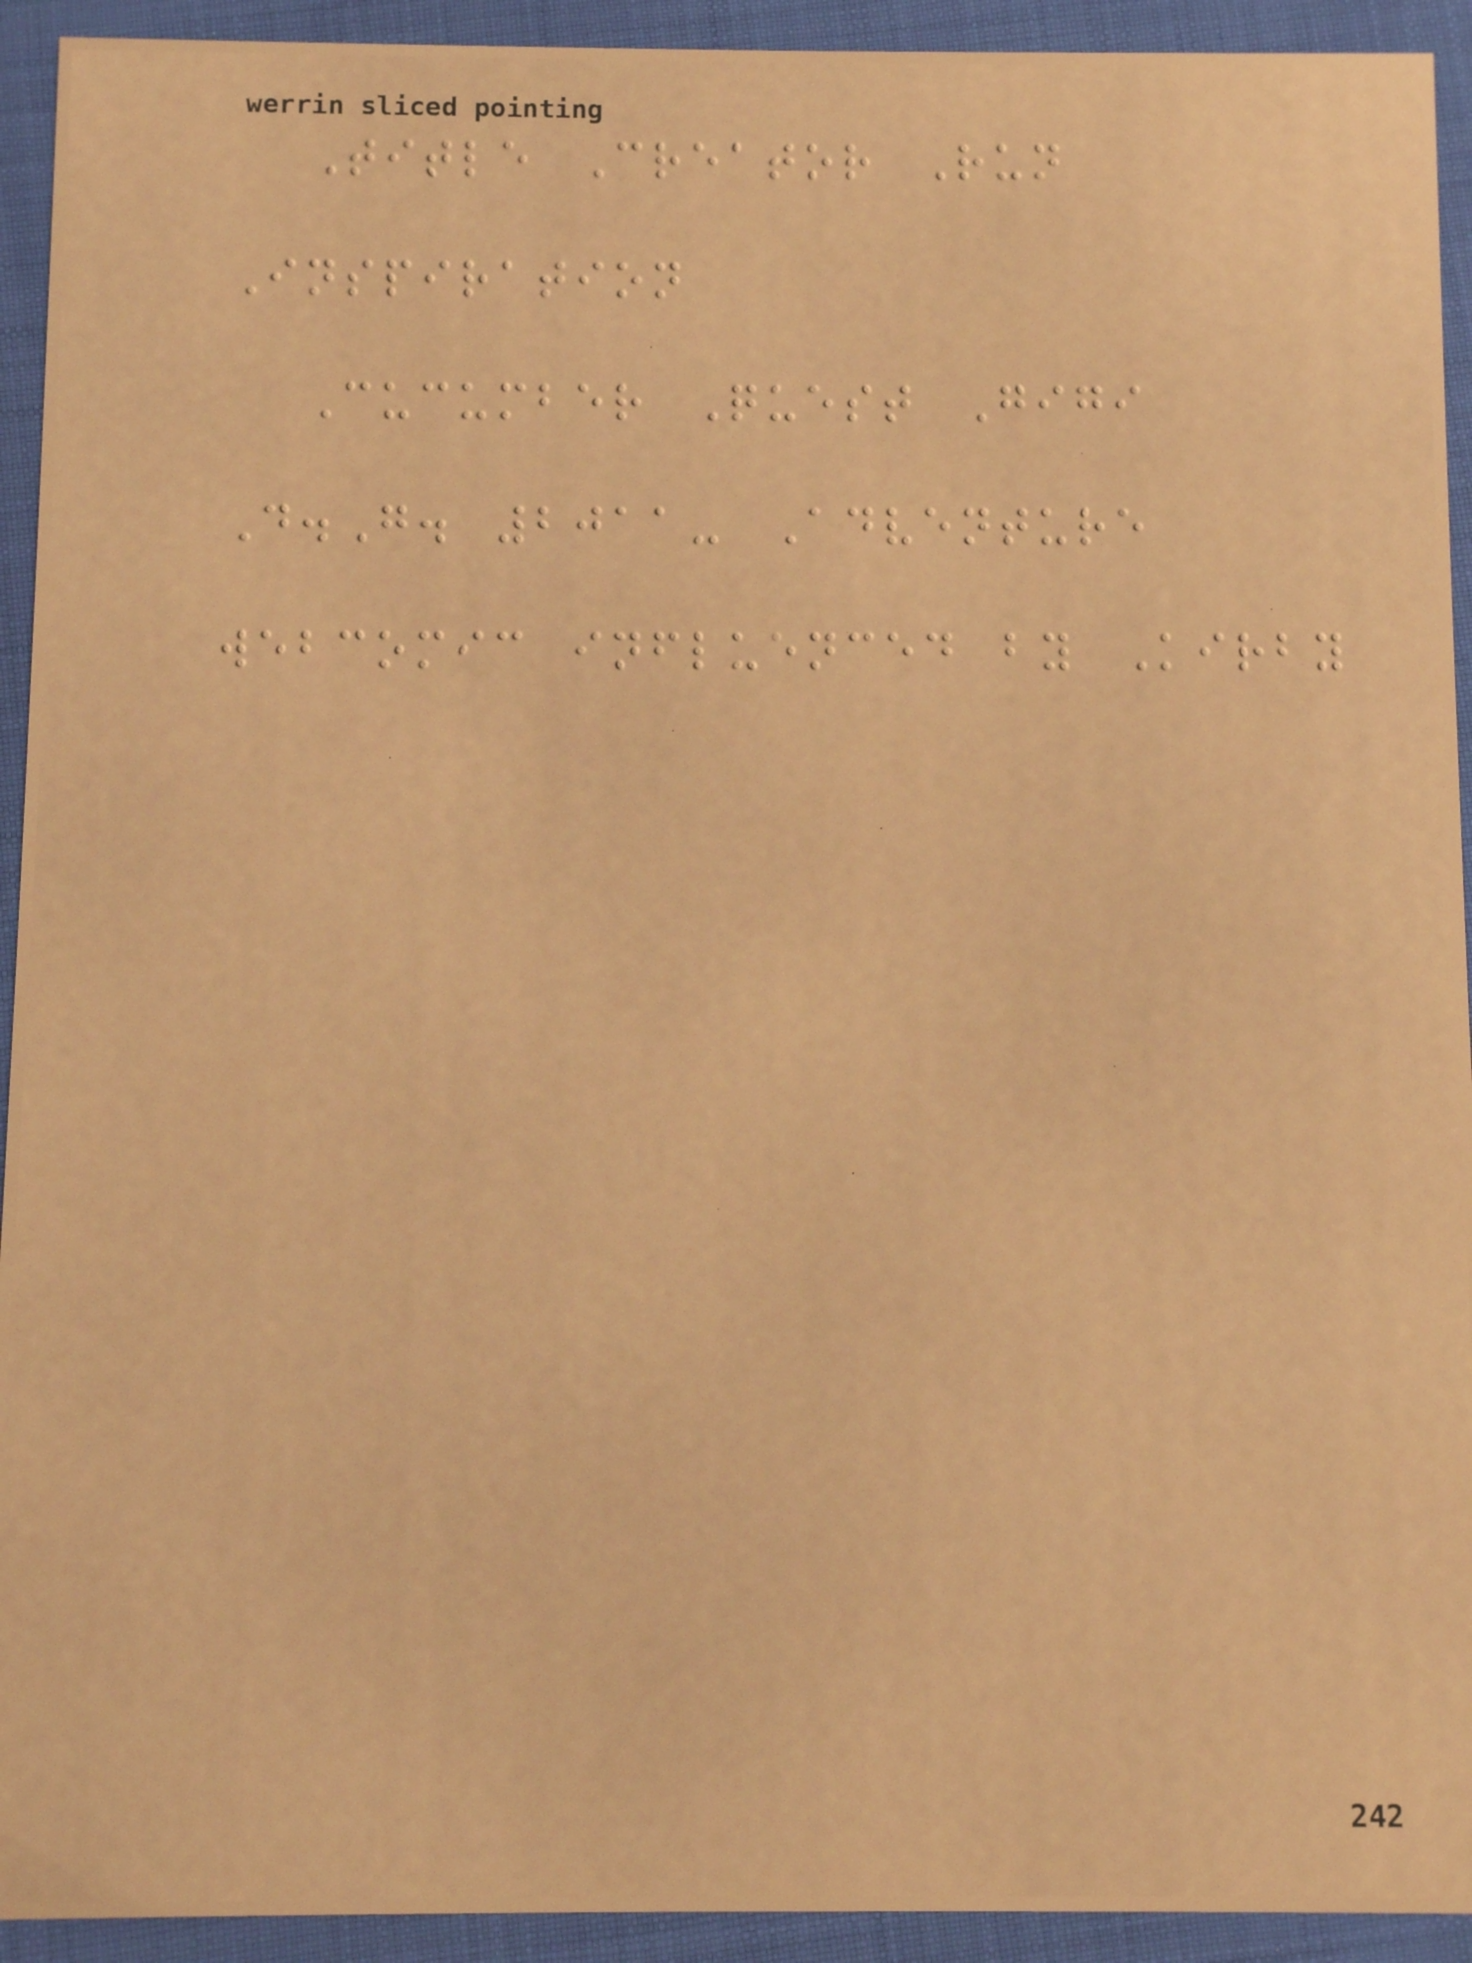Title Creator Run
Inspiration
Cucumber Quest Gigi
D.G. 2011- Adventure
webcomic influenced by Kirby
